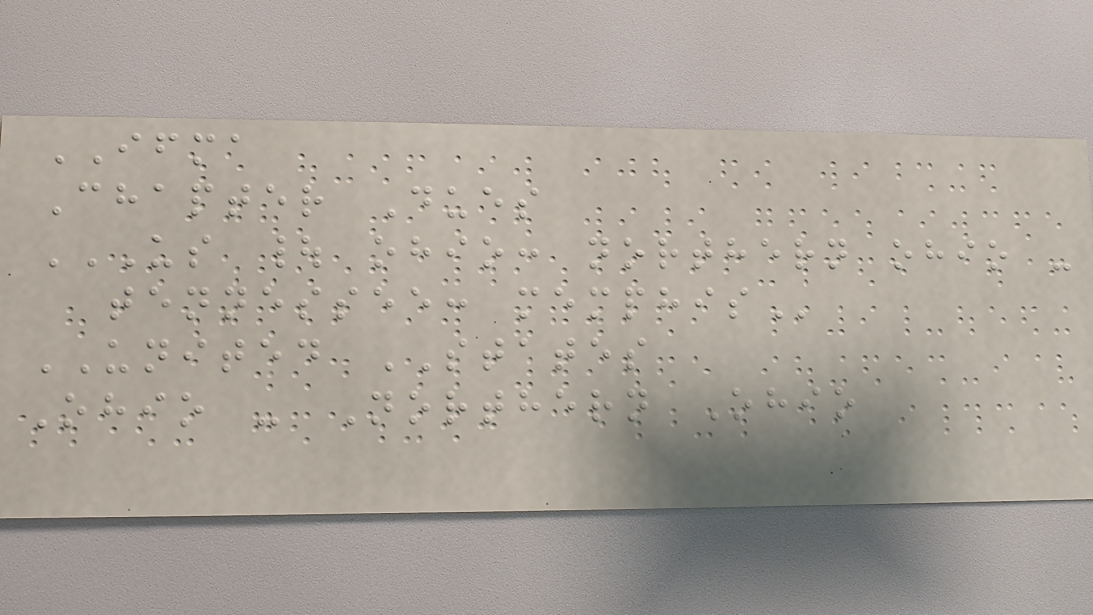IFMA
Chapter Dues
US | OHIO: NORTHERN OHIO -
TENNESSEE: MEMPHIS
UNITED STATES
Ohio - Northern Ohio
